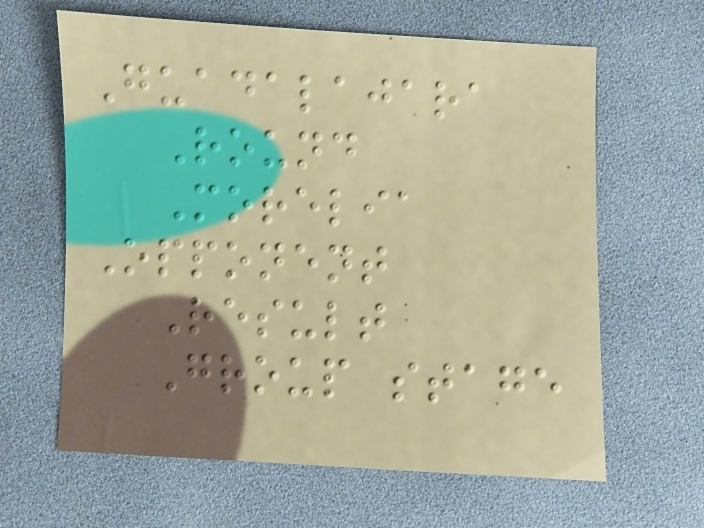Guadalajara
Round
Morelia
Opponent
Result
Group stage
